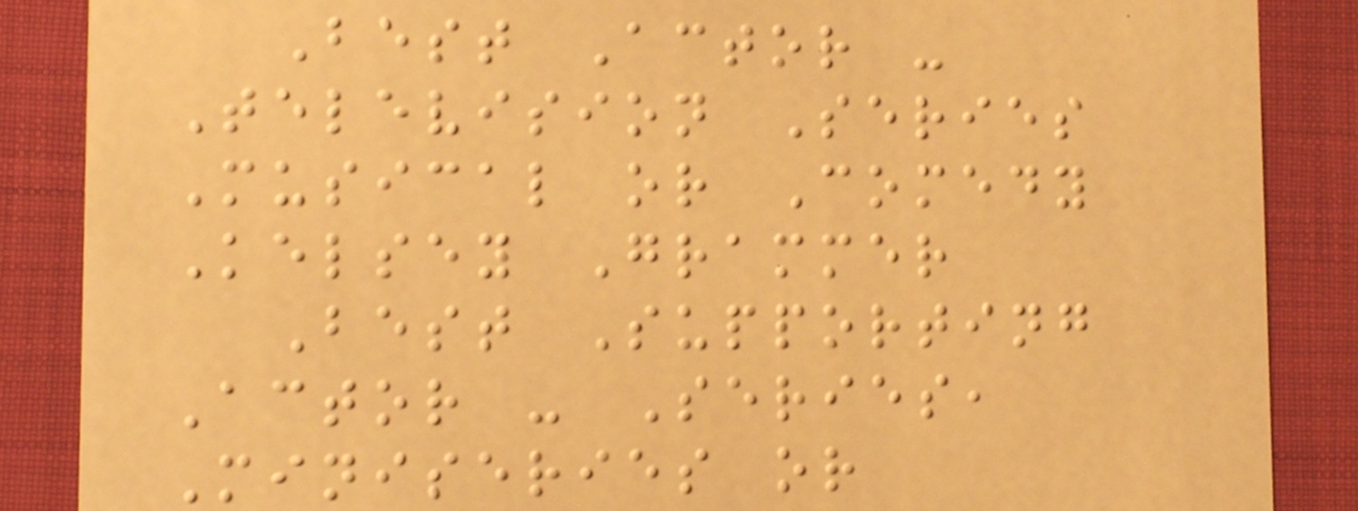Best Actor -
Television Series
Musical or Comedy
Kelsey Grammer
Best Supporting
Actor - Series,
Miniseries or
